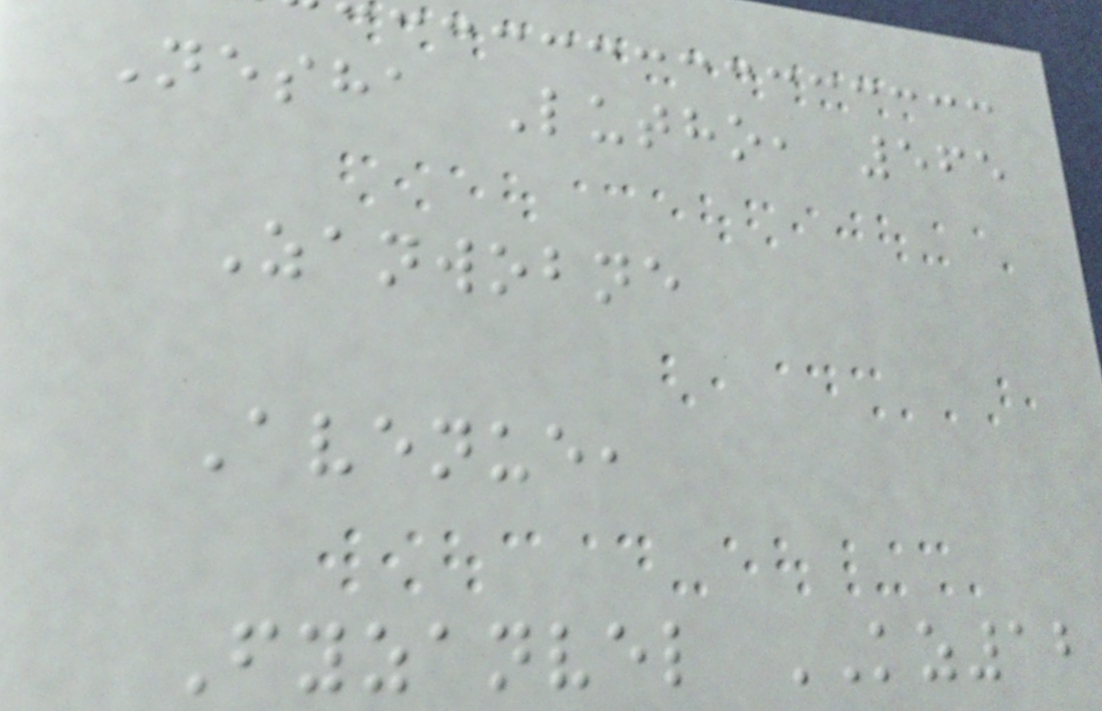Nesha Lutho, 565
Zanwobne
Avenue,
Fyzanvel KZ12
